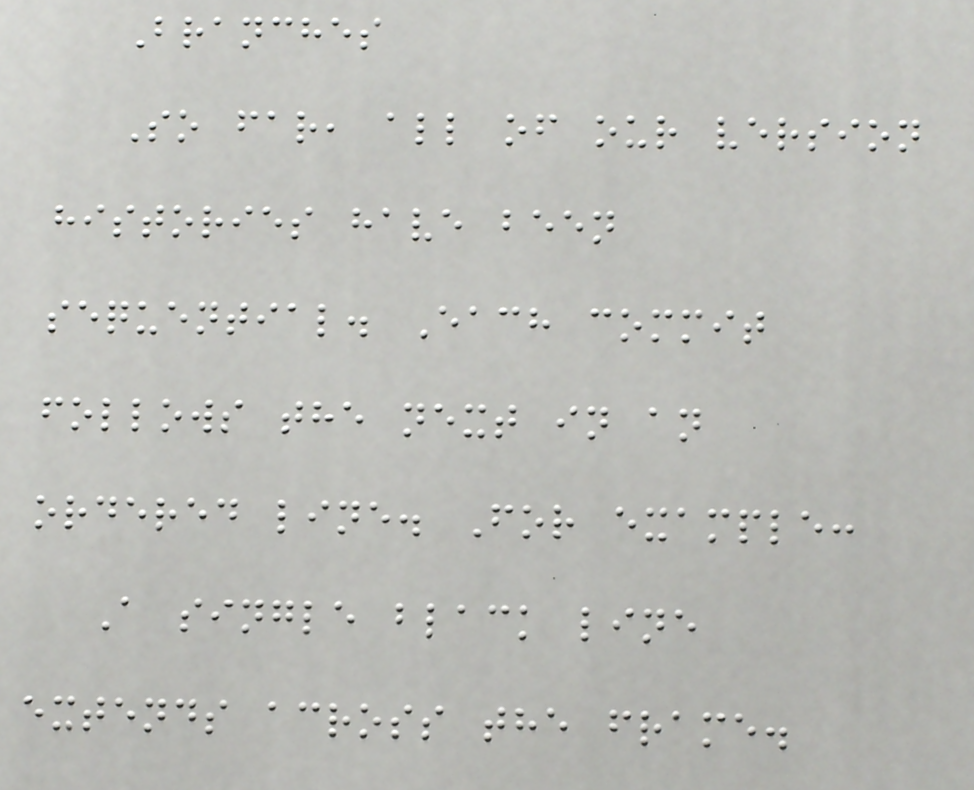Branches
So far, all of our version
histories have been
sequential. Each commit
follows the next in an
ordered line. For example:
A single black line
extends across the frame.
